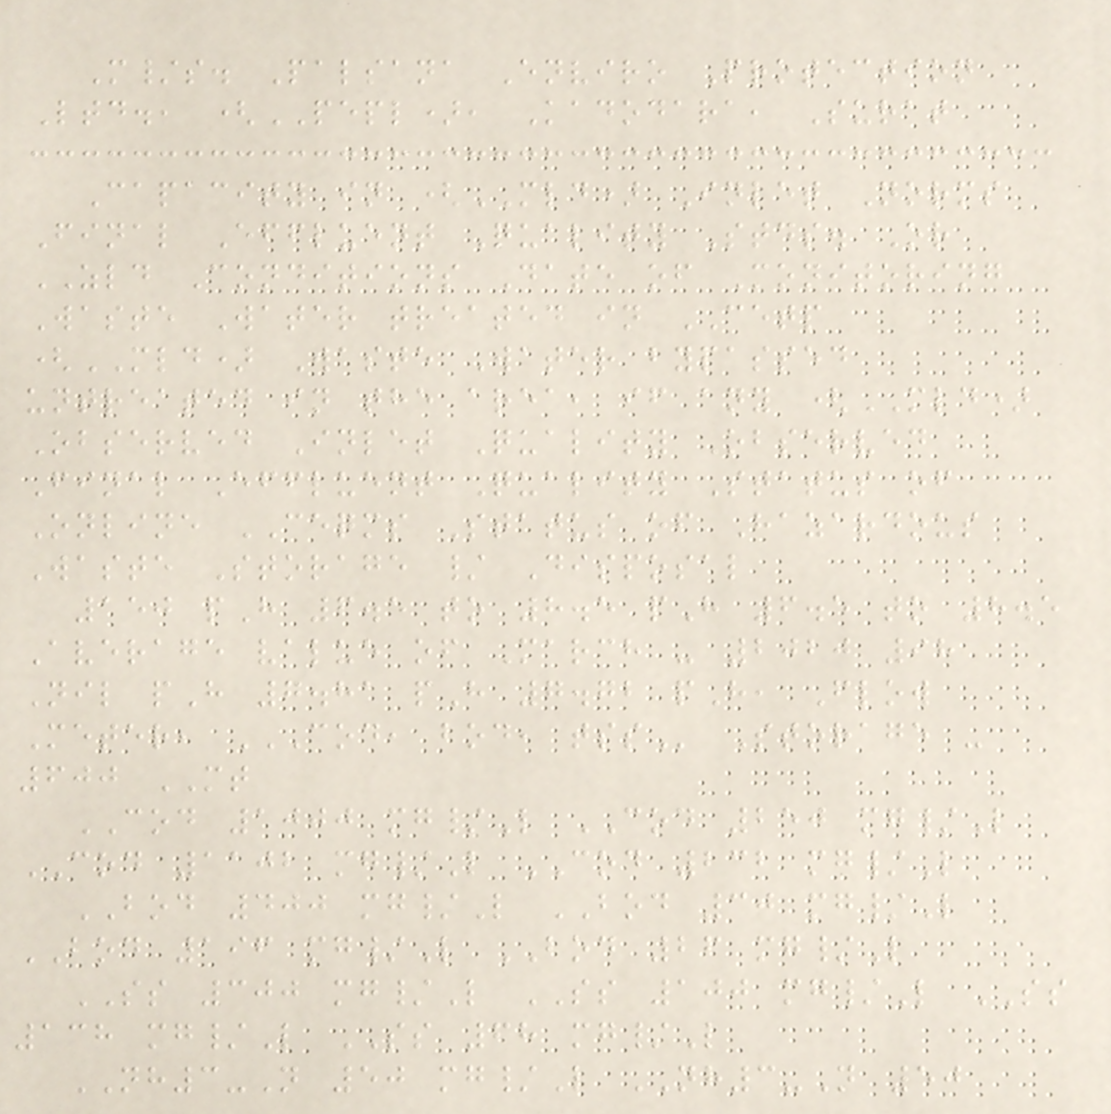M/s. Palsana Enviro Protection
Ltd., (PEPL), Kadodara, Surat
Capacity in (MLD) Inlet Norms
Final Effluent Quality Stds. Or
ZLD Conditions Date of Monitoring
Waste Water treated in CETP
(MLD) Waste Water bypassed
untreated in the area, if any (MLD)
Observed Inlet Quality Observed
Final Effluent Quality Status of
Online CEQMS Status of Hazardous
Waste Storage / Disposal
150 pH 6.5 to 8.5 pH 6.5 to 8.5
Average value of March - 2020 98
Nil pH 7.81 pH 7.72 pH, Flow
Meter, COD, BOD, TSS Storage -
600 MT
COD 1000 mg/L COD 250 mg/L
COD 1102 mg/L COD 232 mg/L
BOD 400 mg/L BOD 30 mg/L
BOD 196 mg/L BOD 26 mg/L
SS 300 mg/L SS 100 mg/L SS
138 mg/L SS 68 mg/L
NH3-N 50 mg/L NH3-N 50
